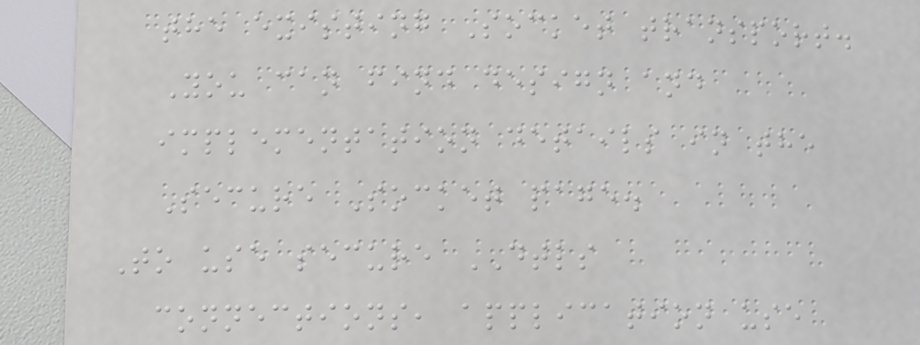the existing Socket transport.
You can find design and
implementation details in the
Secure Socket page.
To use secure DTLS
connections, application use
